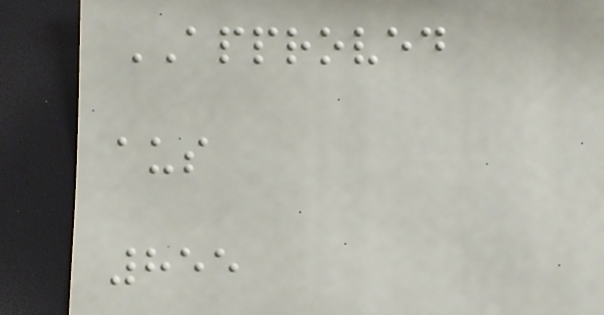APPROVED
aus
855
